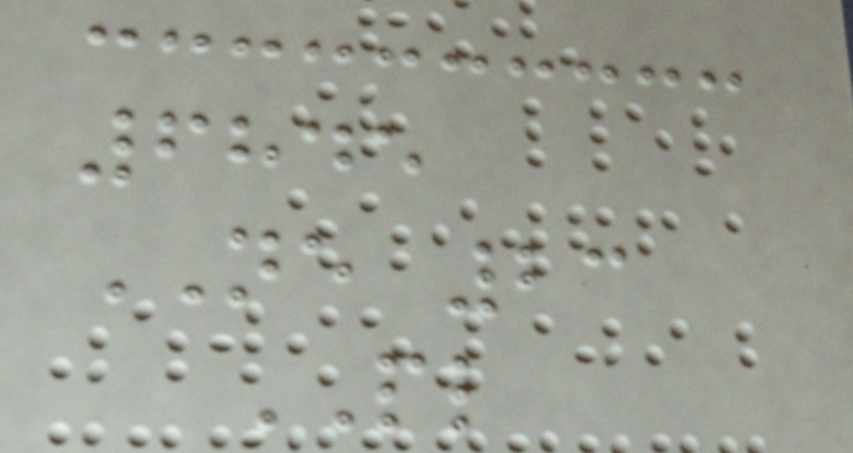6845
NE 23
PL
